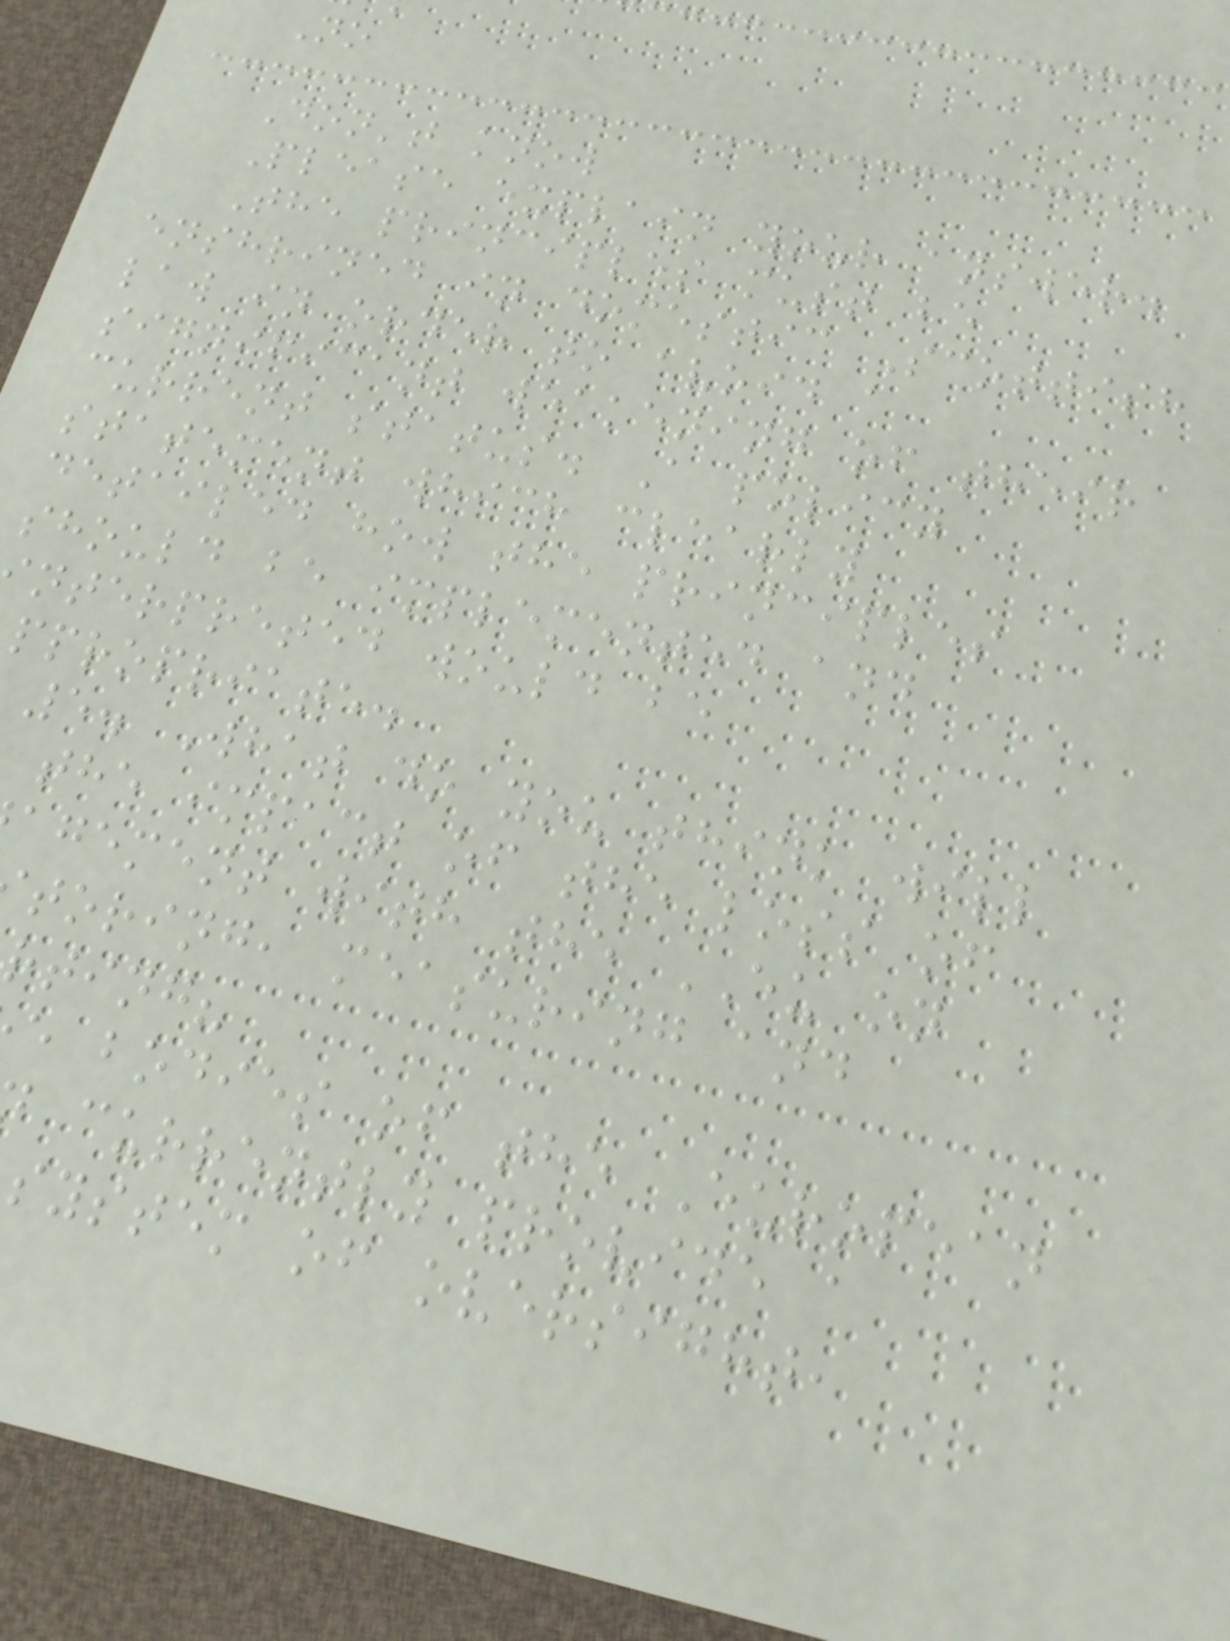No
Don't know
Please explain your answer.
The principles must be
enshrined in domestic Scottish
law in order to avoid a
significant weakening of their
current status. A policy
statement which clearly
detailed how the principles
should be implemented and
nterpreted would be
ppropriate.
5. What do you think will
the impact of the loss of
agement with the EU on
toring, measuring and
rting?
e bodies of the European
currently provide a
system of oversight,
